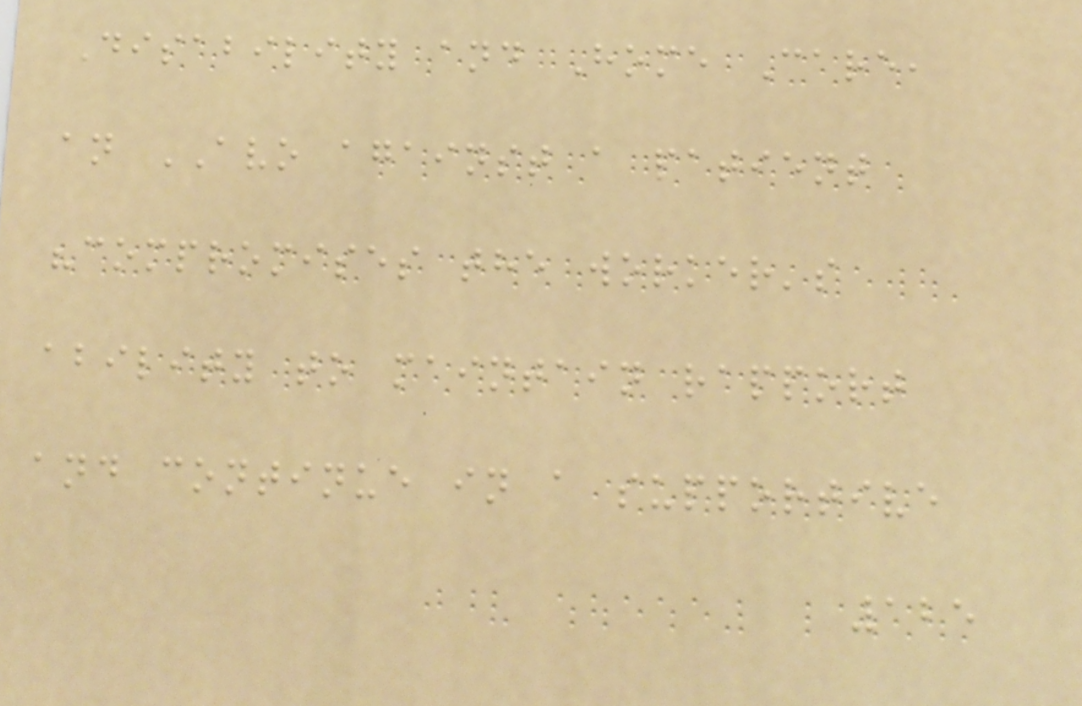Disability and Home Care,
an AVO against a patient
"compromises the worker's
ability to maintain rapport
and continue in a supportive
125
